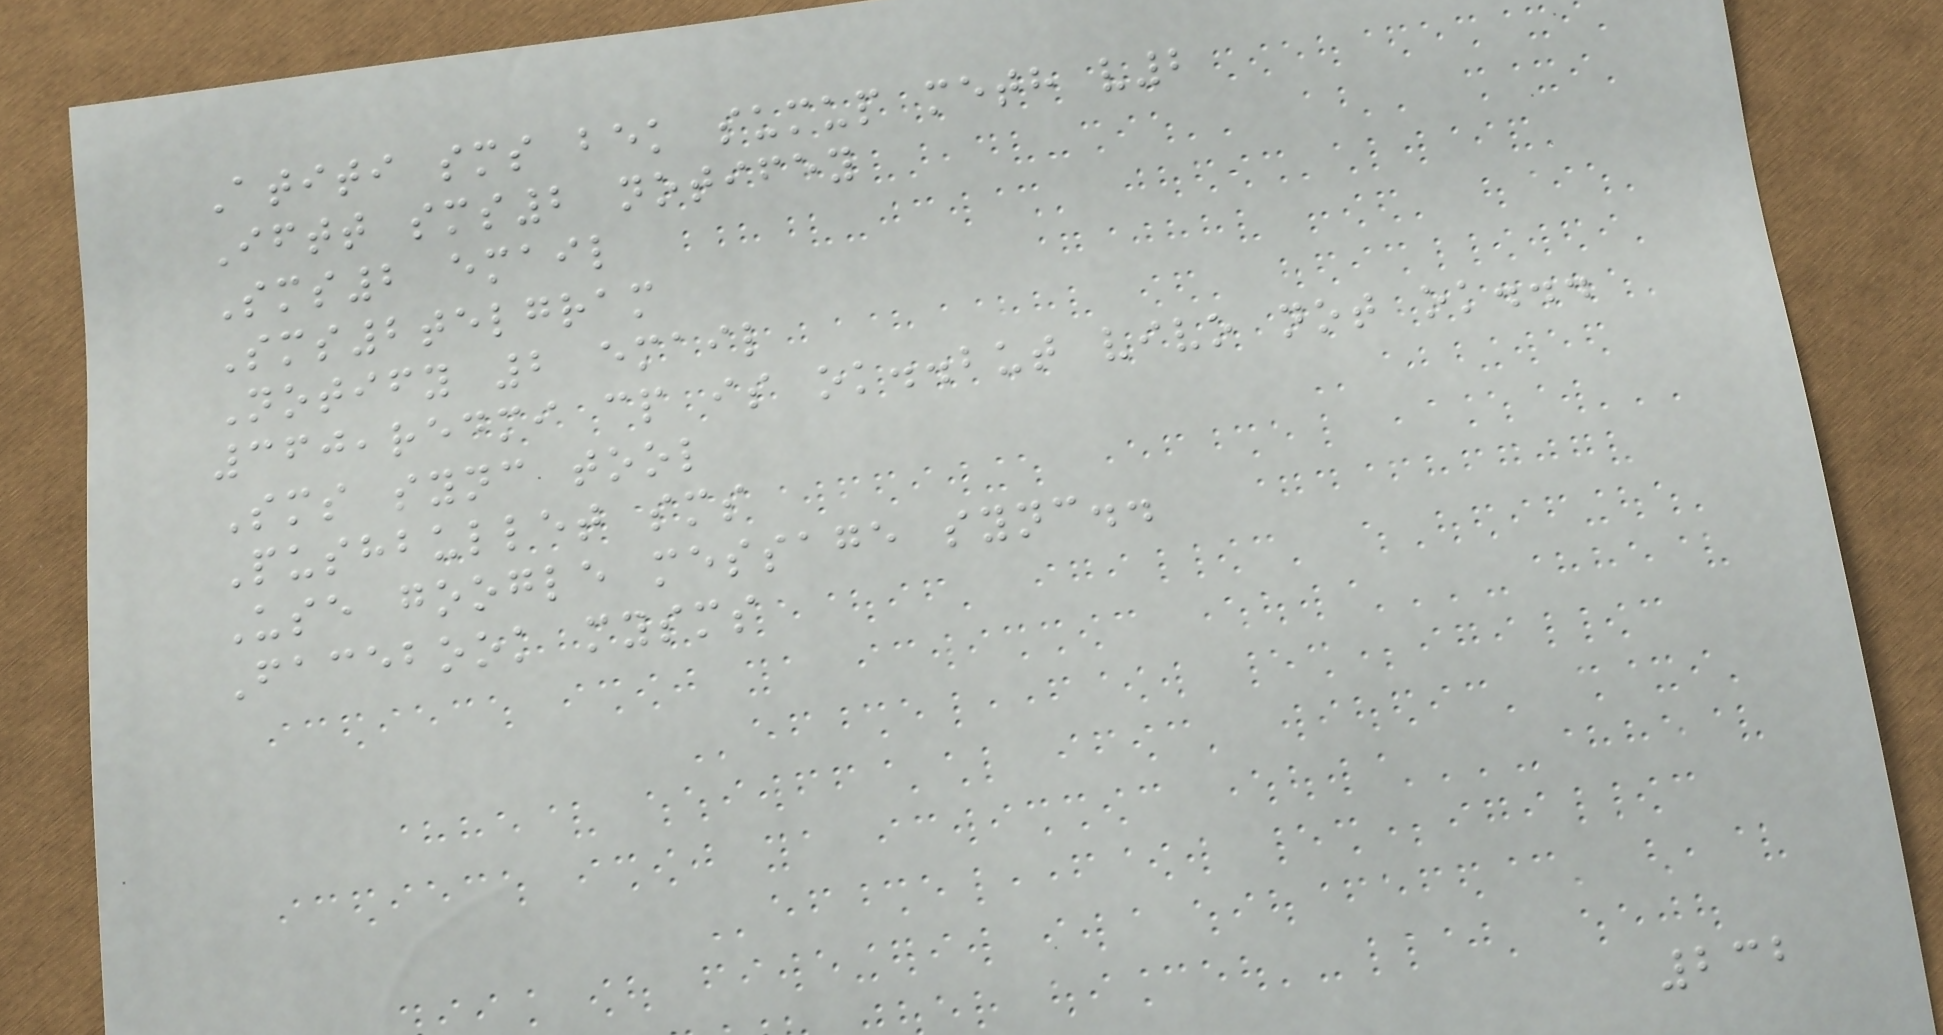Atiti sms bek sumup meth v2
Iftt sms2 notifey
Sms2 email
Sms2telgram
Notify 2 email
360,redmi cp is ok..but vivo not ok...
Sms sync tool
Pushbullet sms
Use google message sync..
Facebook mysms
232
